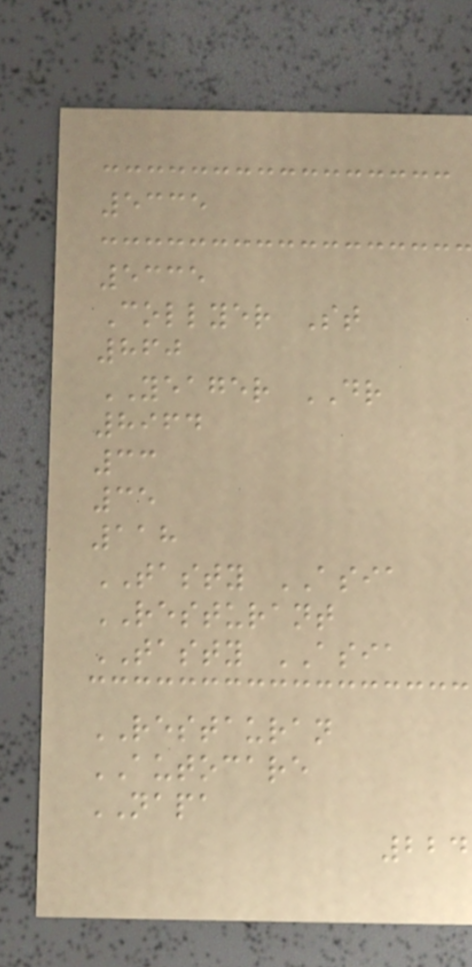5335
5335
Collyer St
860
YEAGER DR
8964
33
35
118
TASTY ASIA
RESTURANT
TASTY ASIA
RESTAURAN
AUTOCARE
NAPA
224
